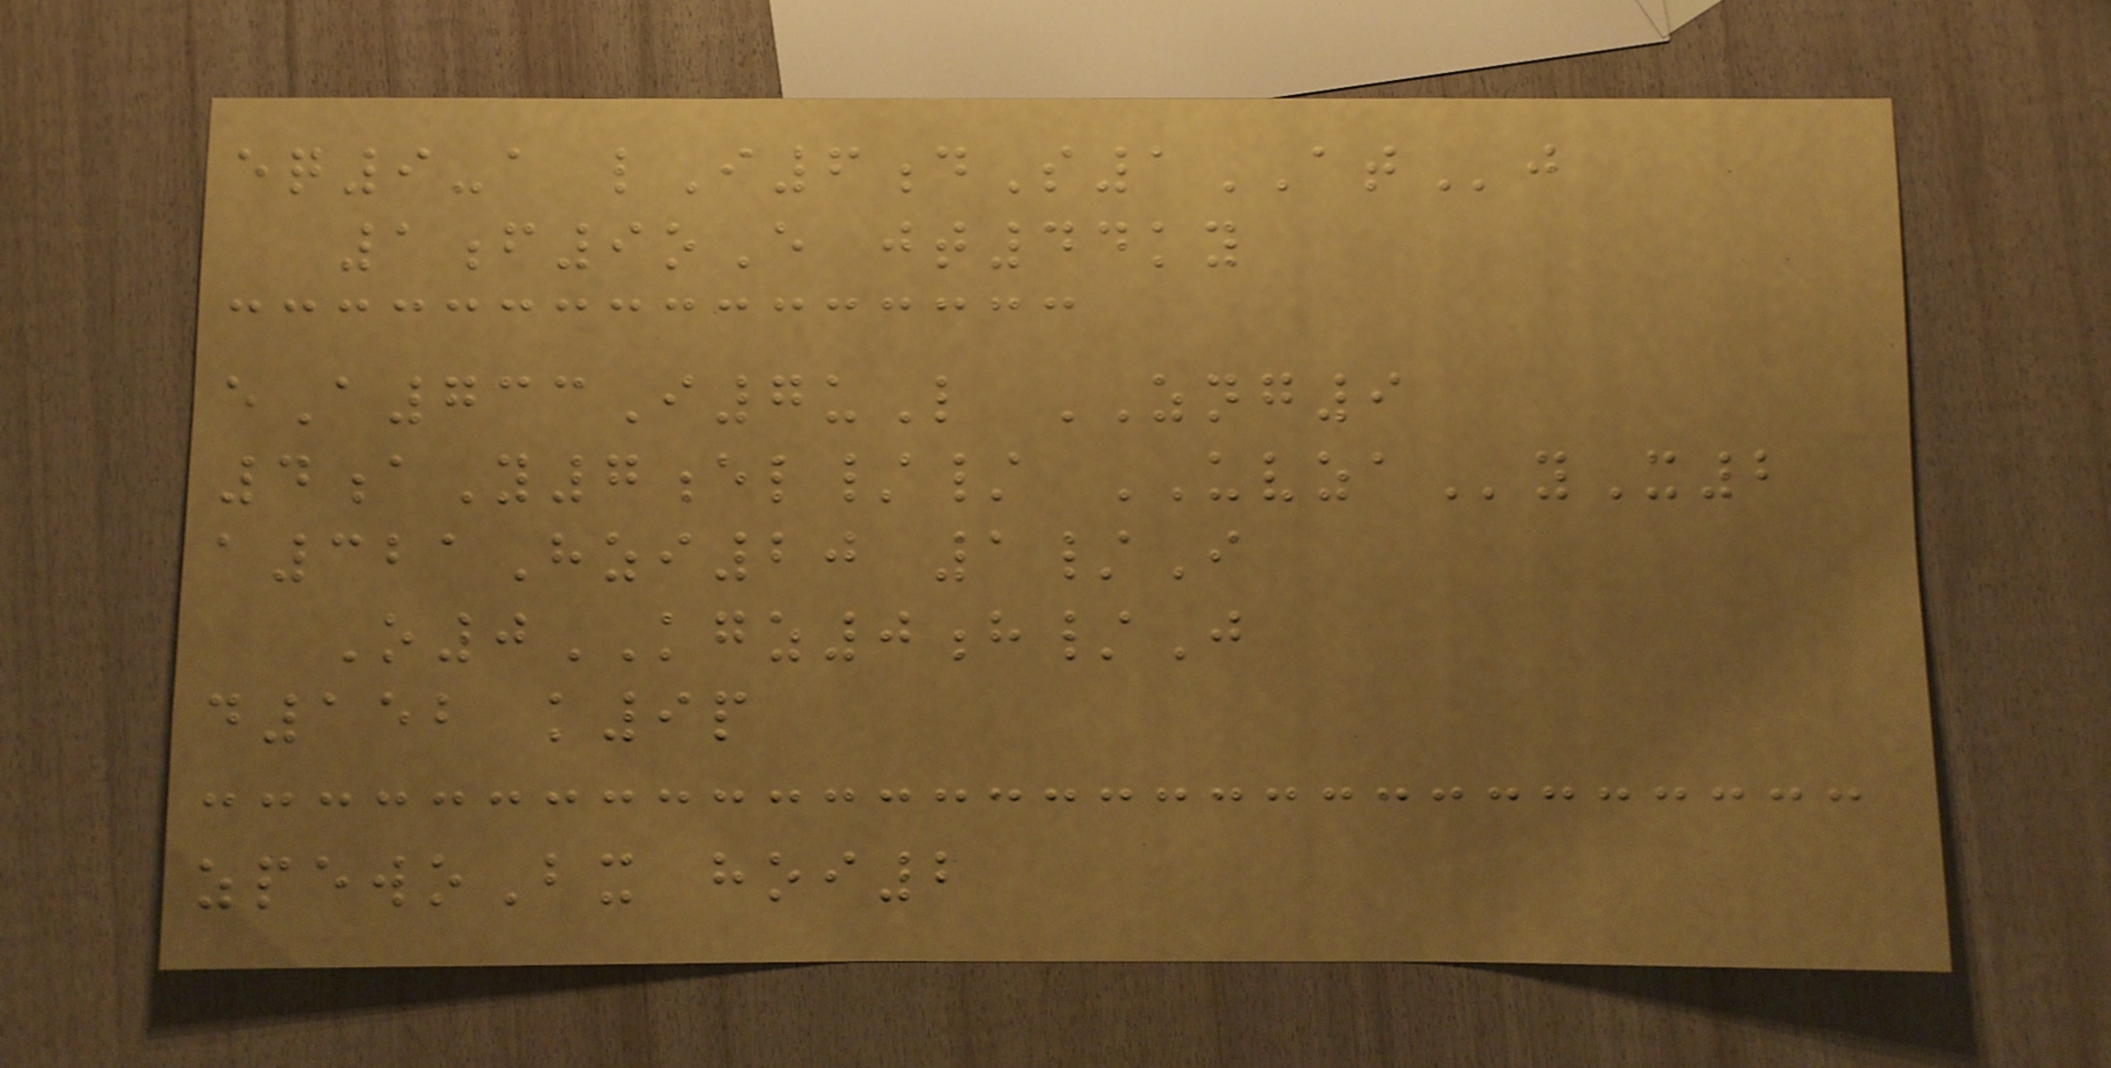eq9-a lI6dS1ATj
1f9oE jt44ky
eA733I7uL ZNG9
4aY7el// UVZAyX2
a321Hzi20 1/I
O0KGZ0h/J
d152 k9p
zpewoBx hoi2
